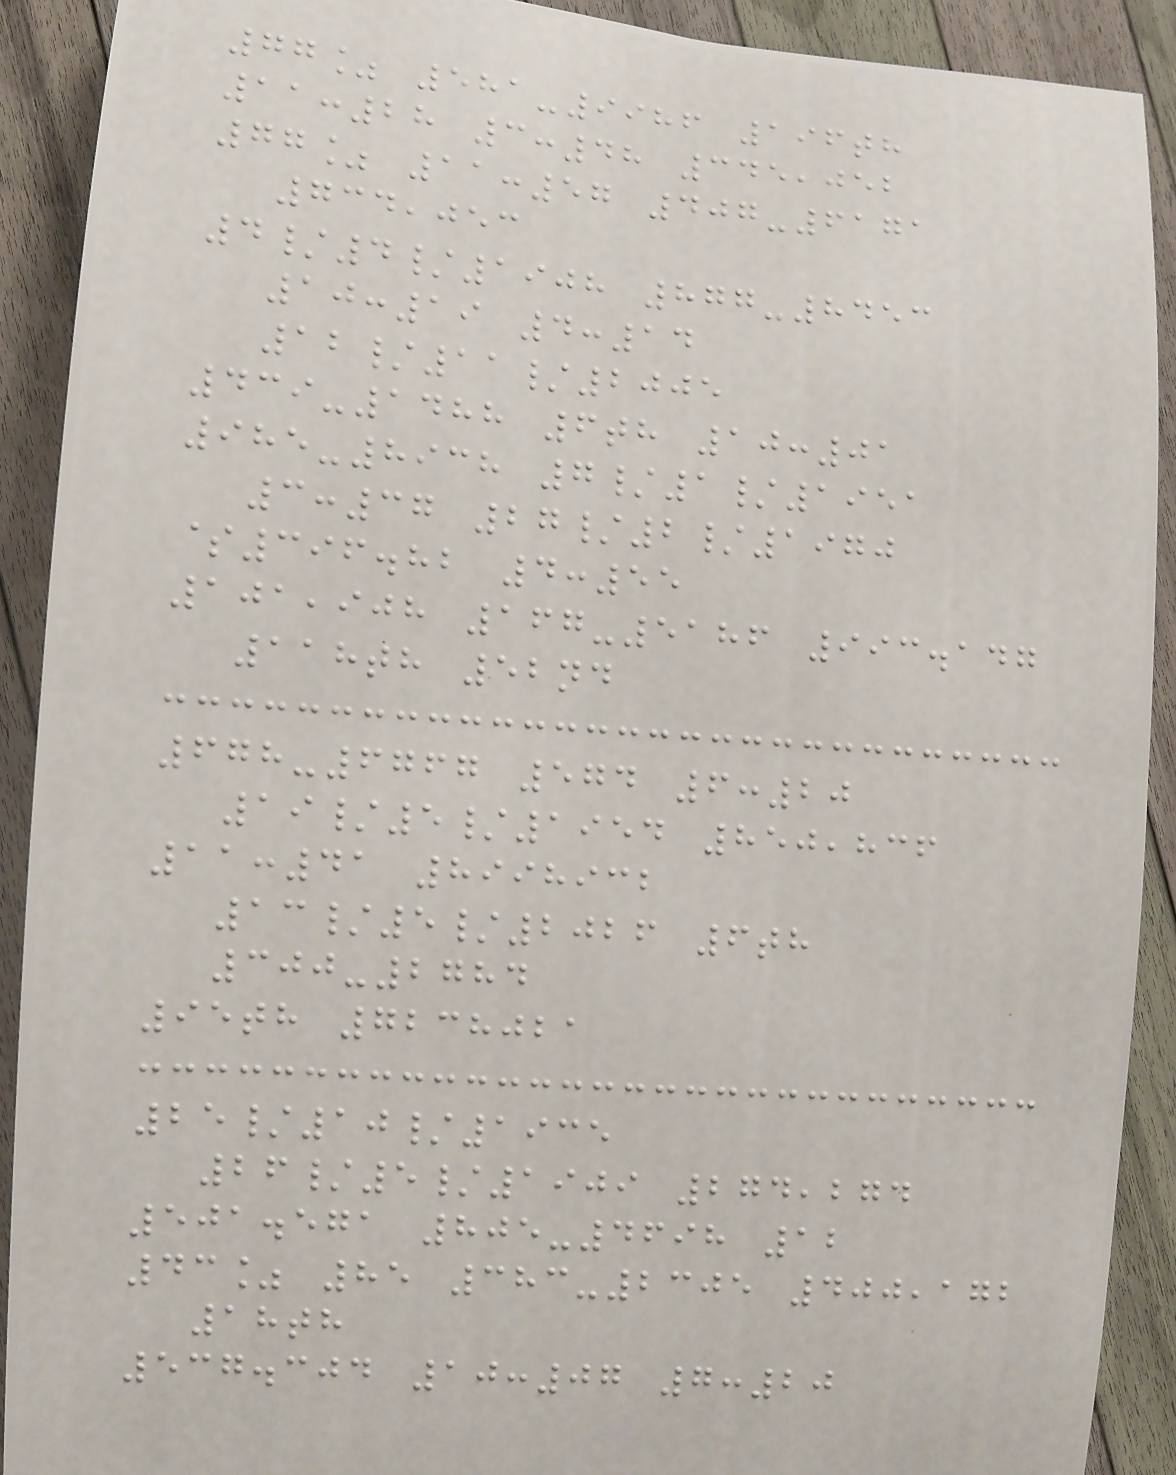77% 581-9986 196th
11:28 3:48 345,052
77% 11:57 407-6171
734,053
4/4/1908 877-8453
10:19 4:14
12/11/2005
439-1488 6th 10:01
985-8938 7/1/1951
3:37 27/2/1970
$396.82 4:55
101,908 167-5186 993.147
118th 52nd
678-6767 574 6:20
19/5/1954 850,836
11:41 8998932
13/5/2026 6th
300-2784
95th 7238021
25/10/1935
26/5/1909 274,274
501.571 805-4698 12
43% 85 383-2305 400,172
18th
537.304 10:07 7:20
